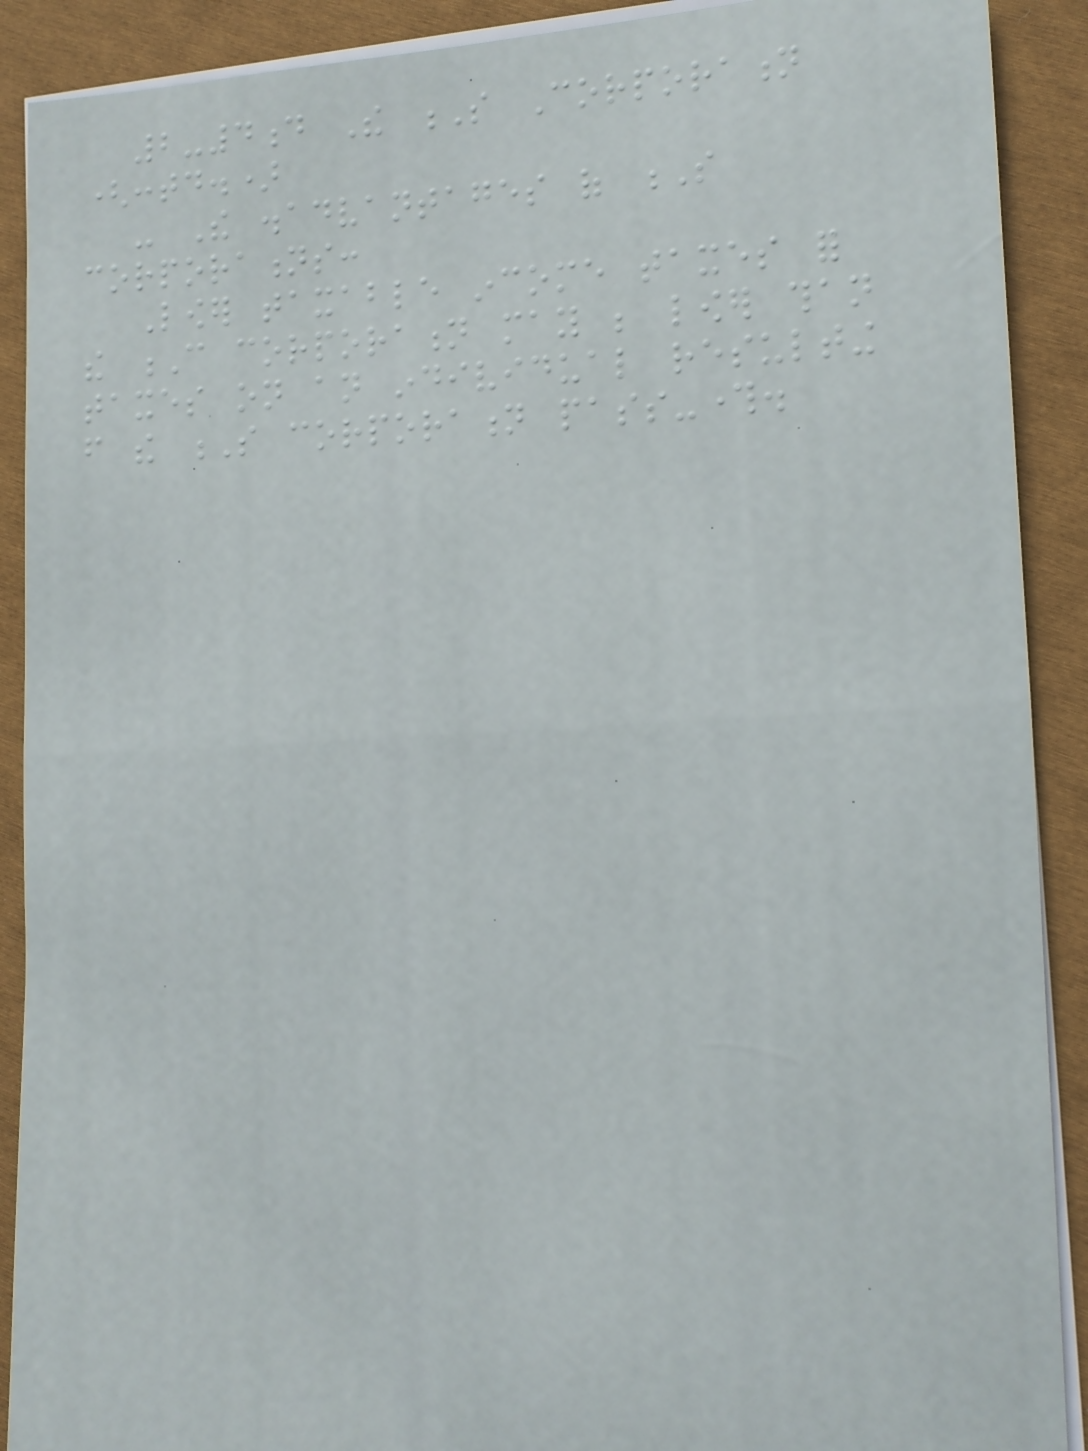2-4d The S Corporation
(contd.)
- The disadvantages of S
corporations:
Lower taxable income taxes for
the C corporation may be lower than
taxes on an individual resulting
from the S corporation pass-through.
